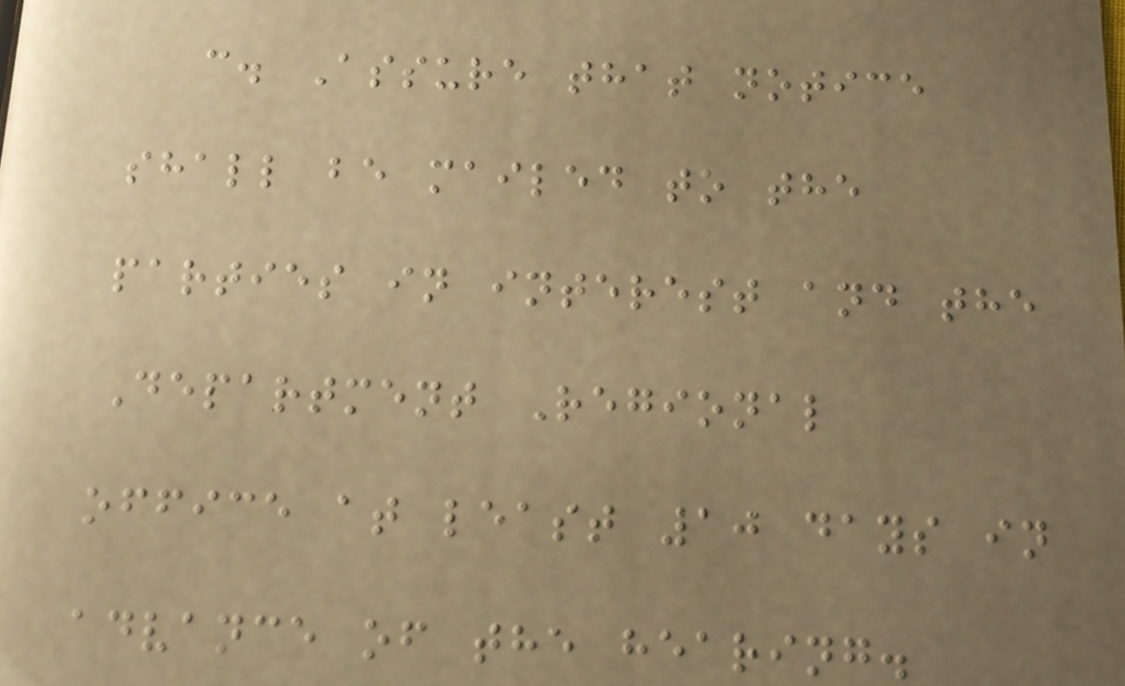c. Assure that notice
shall be mailed to the
parties in interest and the
Department Regional
office at least 10 days in
advance of the hearing.
